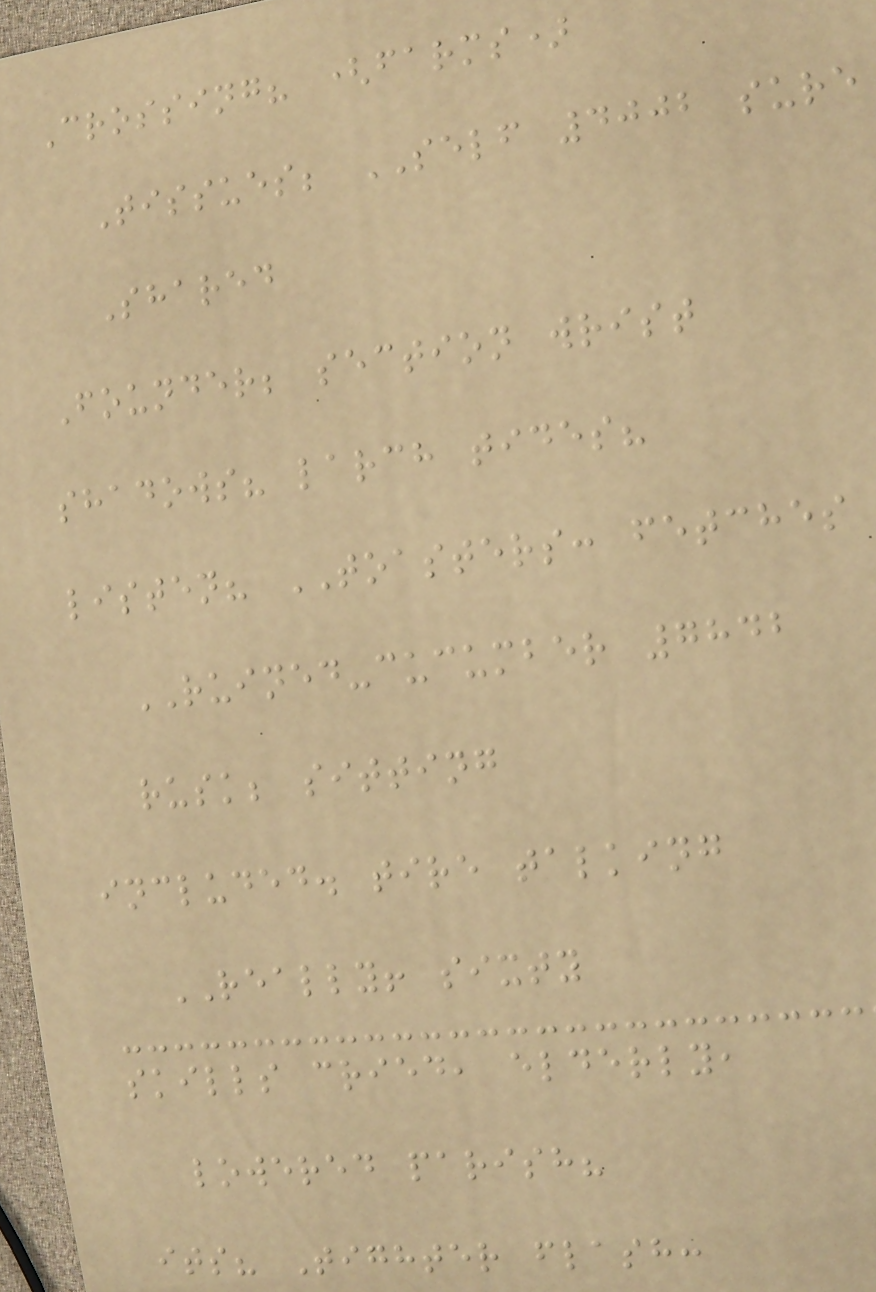Crossing? (farms)
Tissues; SELF 4002 sure
Shared
Founder; section wrist
shadows? larch tides?
listen? TOASTERS: fetches
RUINED-cucumber 7842
rusk; sitting
included. tire talking
REALLY! sixty
skills cried, elderly,
lowered parish?
its? Tighter flash:
